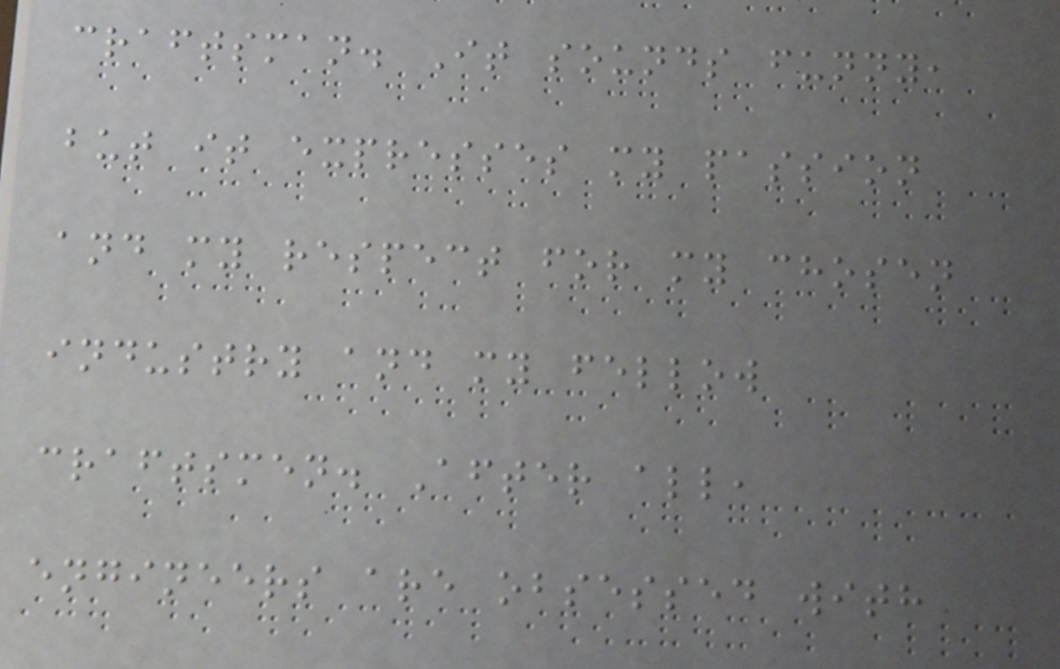craftsman. It sounds funny,
but it expresses my passion
and my respect for my chosen
industry and my fellow
craftsmen. After all,
engineers are obsessed with
